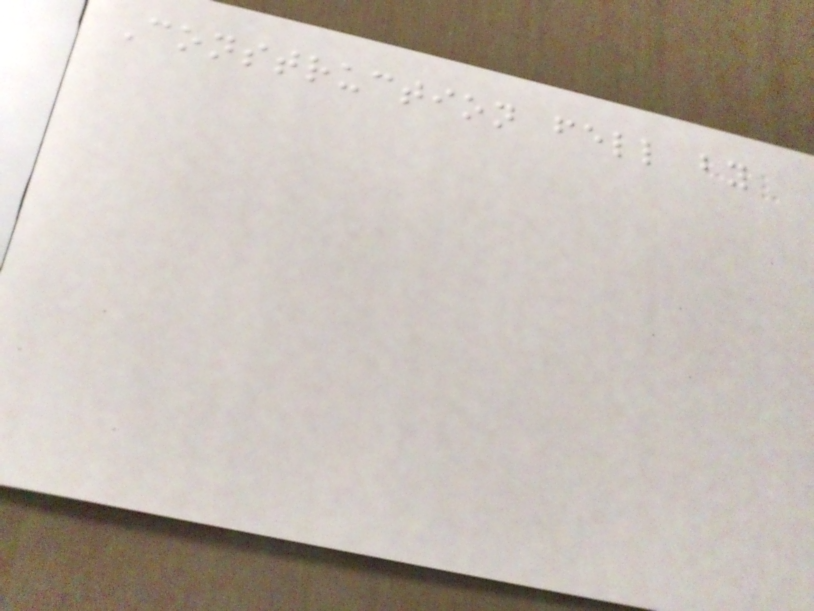Construction fell by
